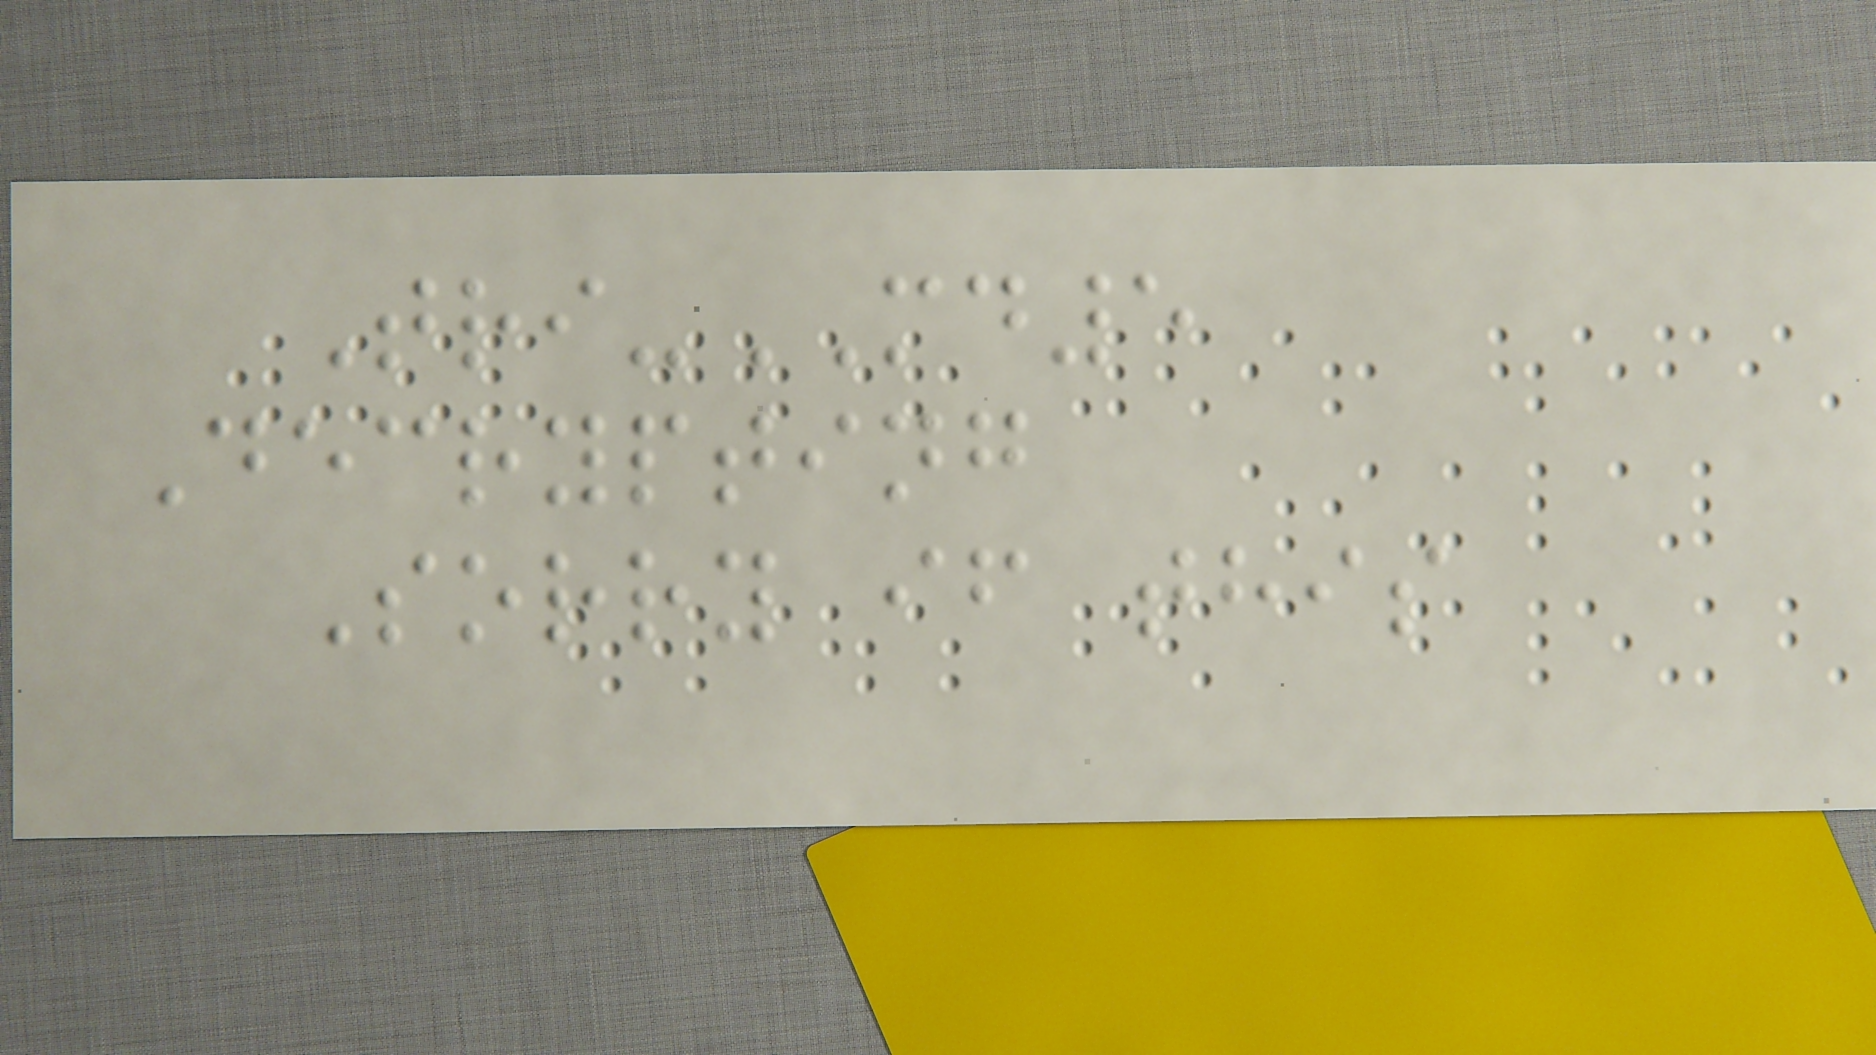Tri-MD5
Decrypting
Sorry if this
